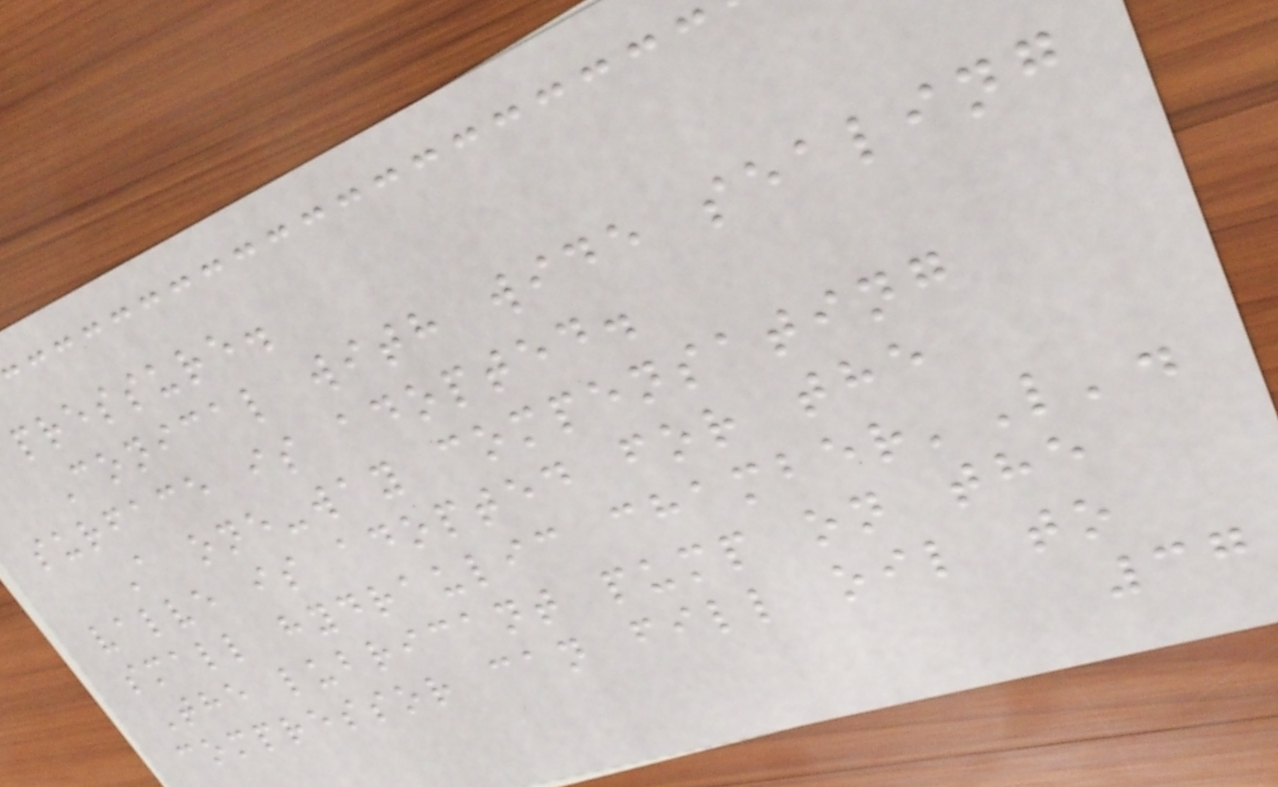pressure.
Conical with wide sealing
surface is adopted.
A one-way compensating
valve is adopted for the
small hydraulic chamber'L'.
The lubricant pump on the
compressor can fill oil to
37
